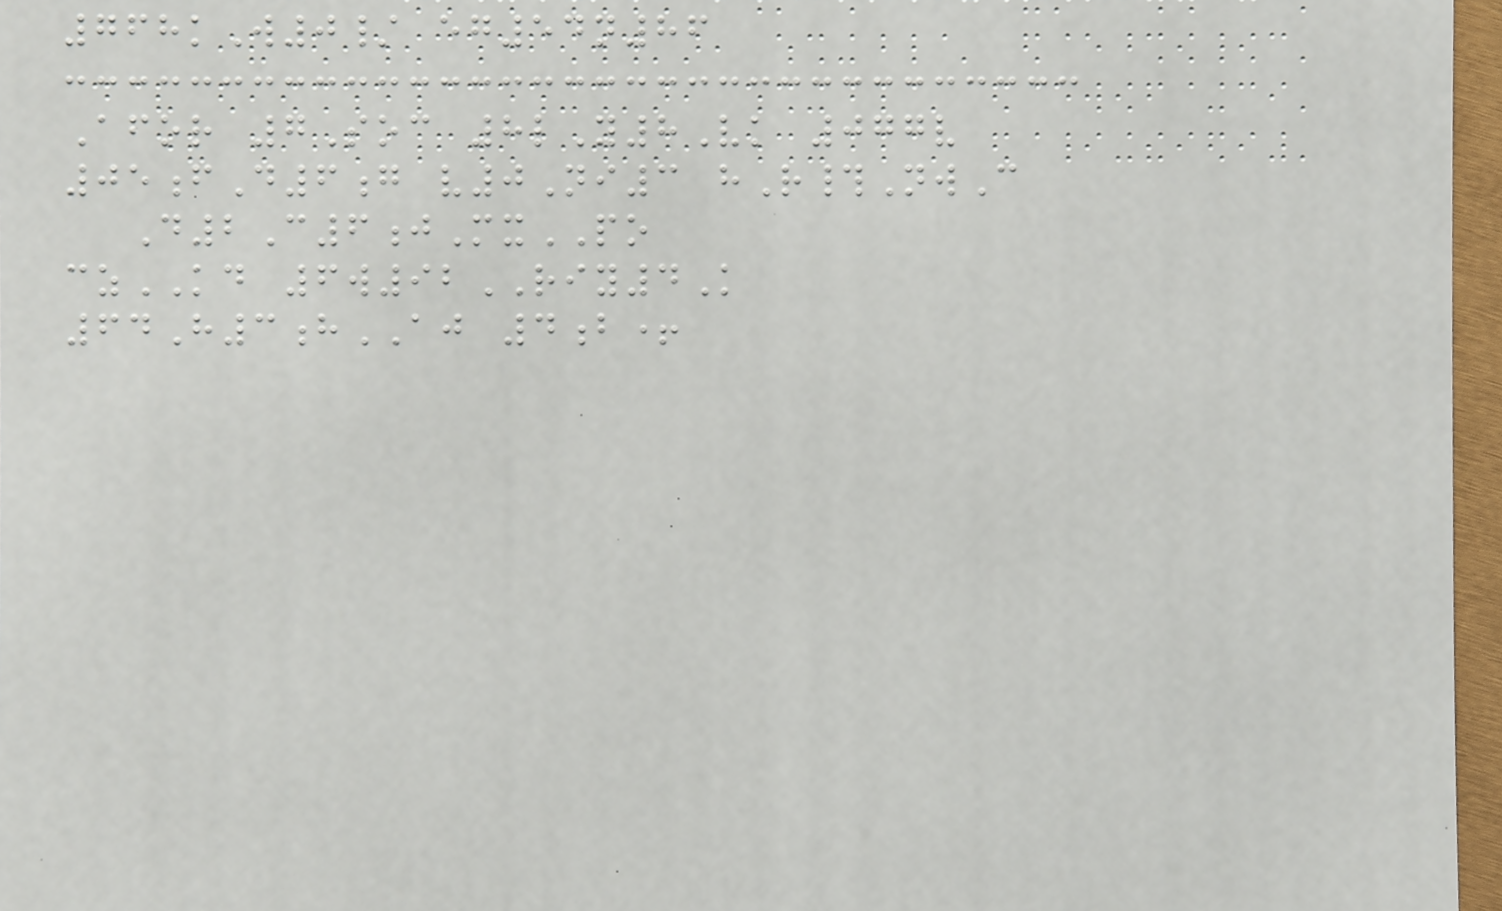768kW0/ eg54n86
Afor 7Soc 8lY8Vk 077v
05fD6g v0Ni3 hR#NwC
D2C6jMxPO
czKD 6w92RIY4K
64H3hAJ 4b+
